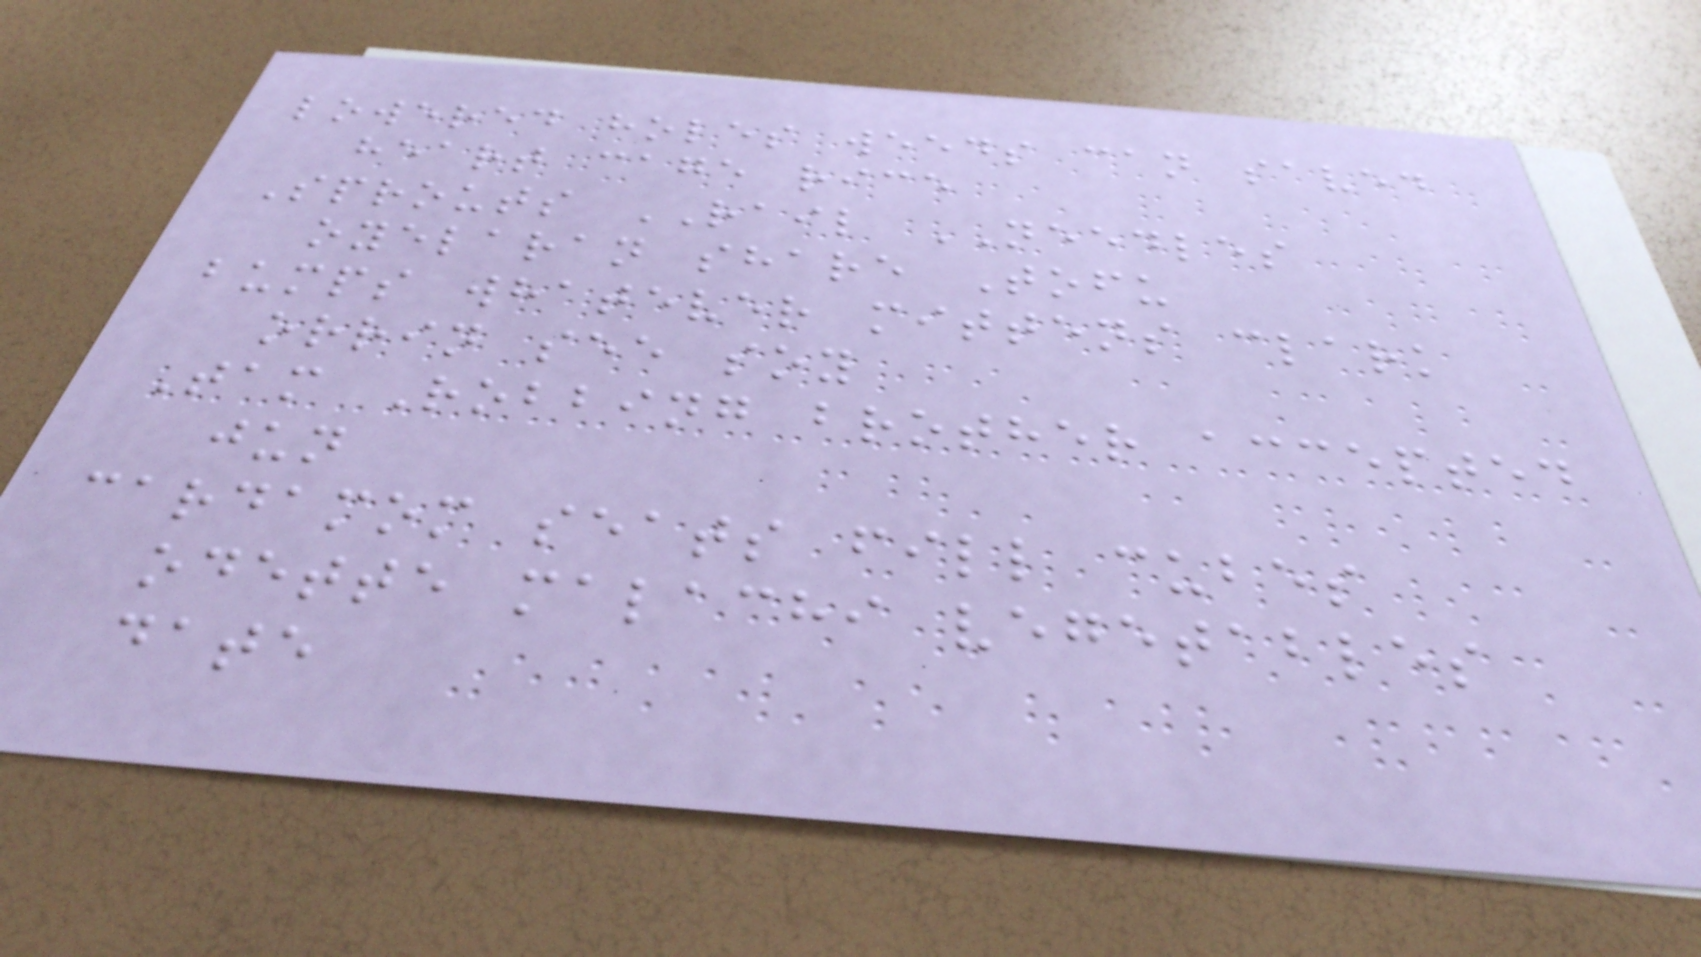lowered holes weeds can saved
heart cage rice
Sprouts RAIL NEEDLES
oyelaran share Tofu
bumps whatever mittens clark
orrin see soy
Tam Robbing brother accepted
jun
cardamom seats fill cubes
odette malachi vegetables
date
